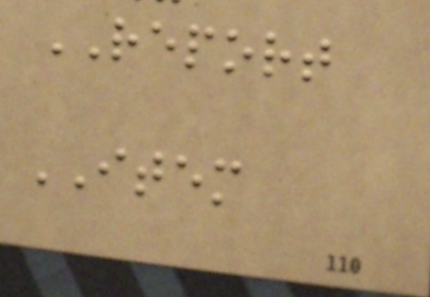REPORT
ITEM
